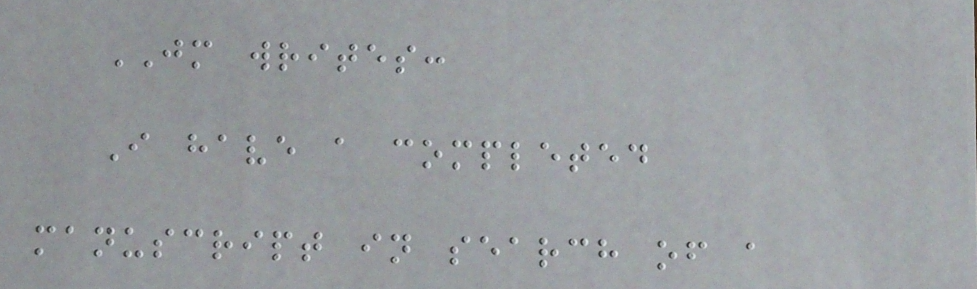JM writes:
I have a completed
manuscript in search of a
